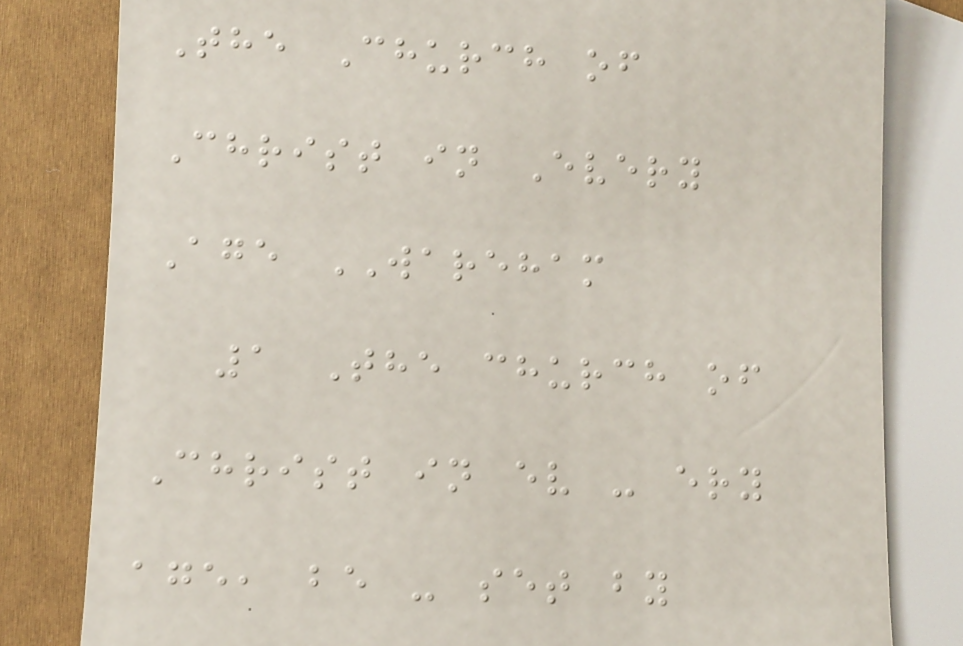The Church of
Christ in Every
Age WAREHAM
1 The church of
Christ in ev - ery
age, be - set by
